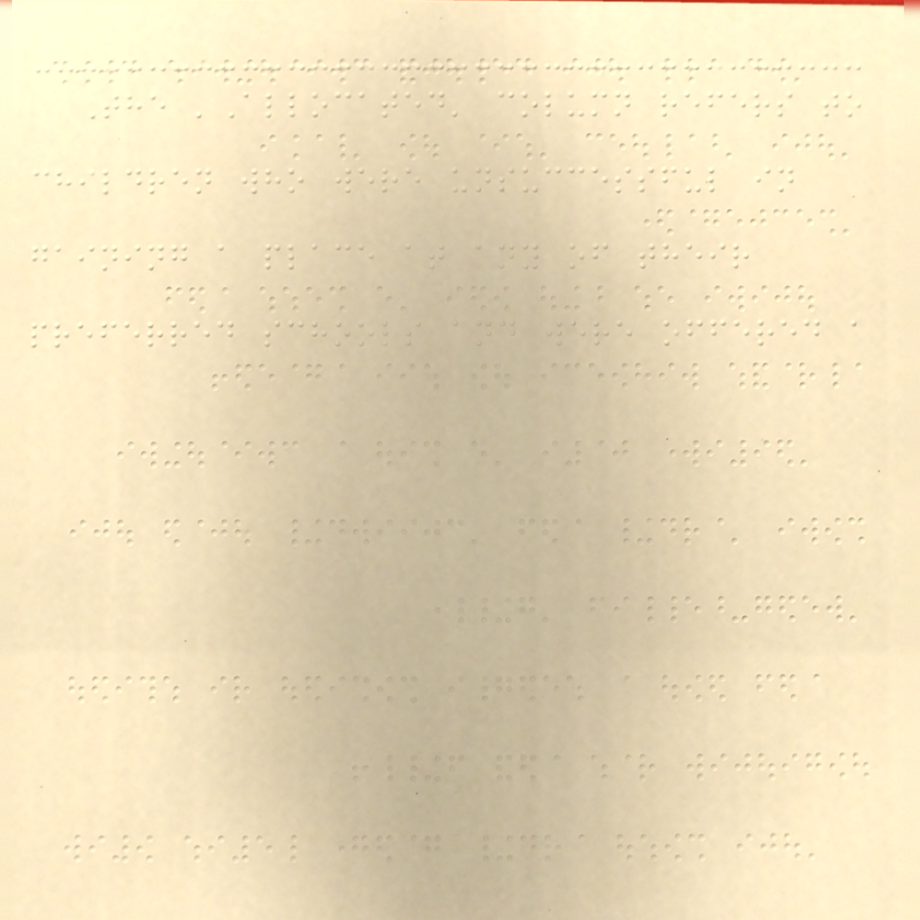The 'Allocated' column refers to
children who were unsuccessful in
gaining a place at any of their
preferred schools and were offered a
